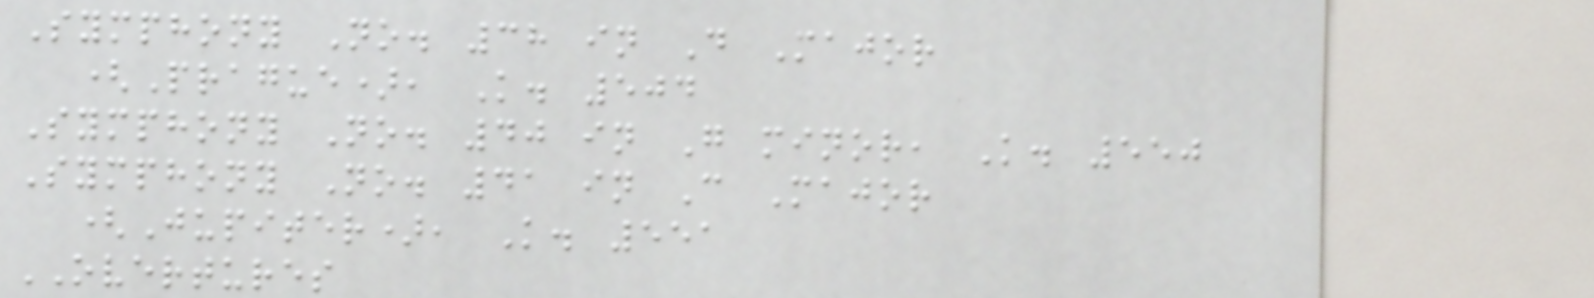Symphony No. 38 in D Major
(Prague), K. 504
Symphony No. 40 in G minor, K. 550
Symphony No. 41 in C Major
(Jupiter), K. 551
OVERTURES
